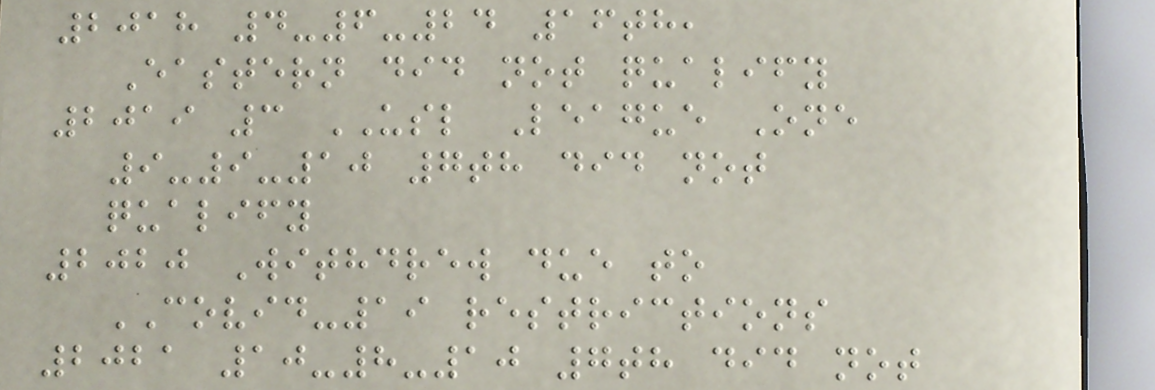2018 4-6-24 16th,
Eastern did not qualify
2019 3 USL League One
9-9-10 7th did not
qualify
2020 Withdrew due to
COVID-19 restrictions
2021 10-8-10 7th did not
